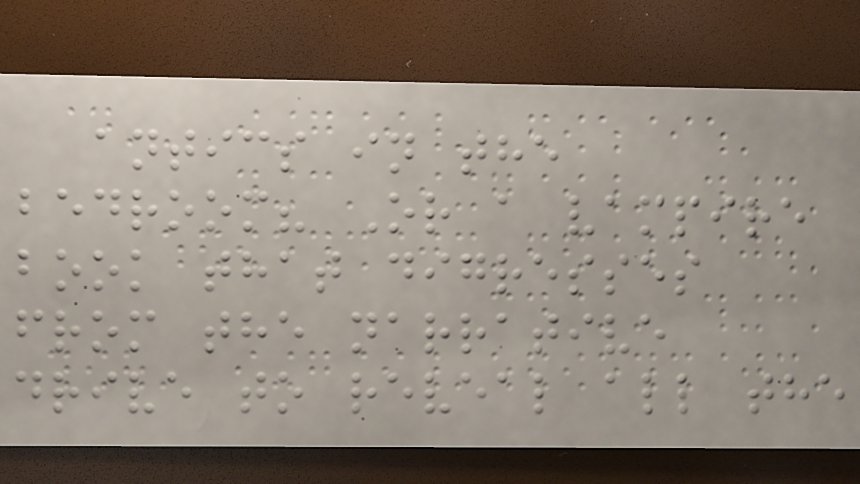antics in the
bedroom? Or a vampire
book that digresses
from the narrative
drive to reveal all the
